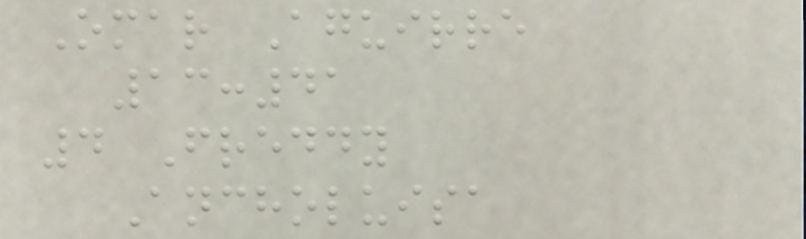Omar Aguirre
13:41
4 Freddy
Ancholuisa
